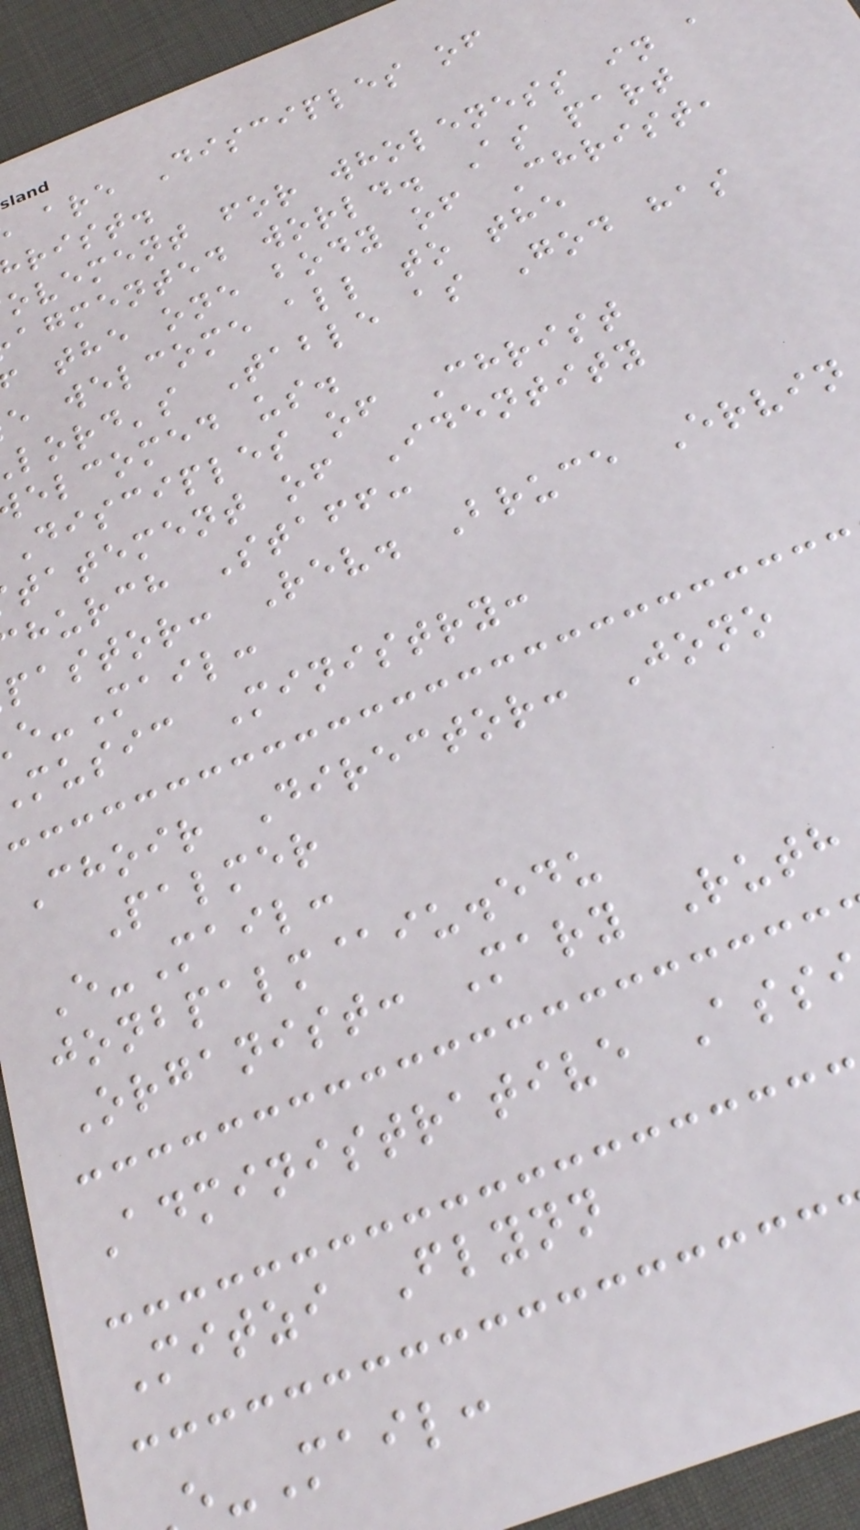are Disciples of
rist.
ovement for wholeness in a
agmented world. As part
the one body of Christ,
e welcome all to the
lord's Table as God has
elcomed us.
Disciples of Christ
tatement of Identity
hurch Staff:
pastor: Rev. Bruce Ervin
-Mail:
music Ministry:
Choir Director: Jono
Palmer
E-Mail:
jonbpalm@iu.edu
Organist: Mary Ruth
Administrative Ass
Mitzi Flynn
-Mail:
